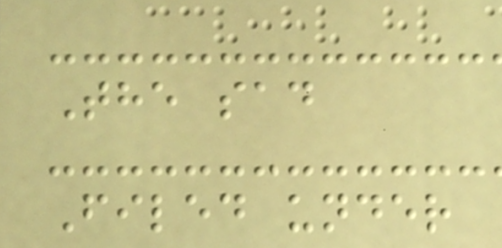The sad
Filed under
